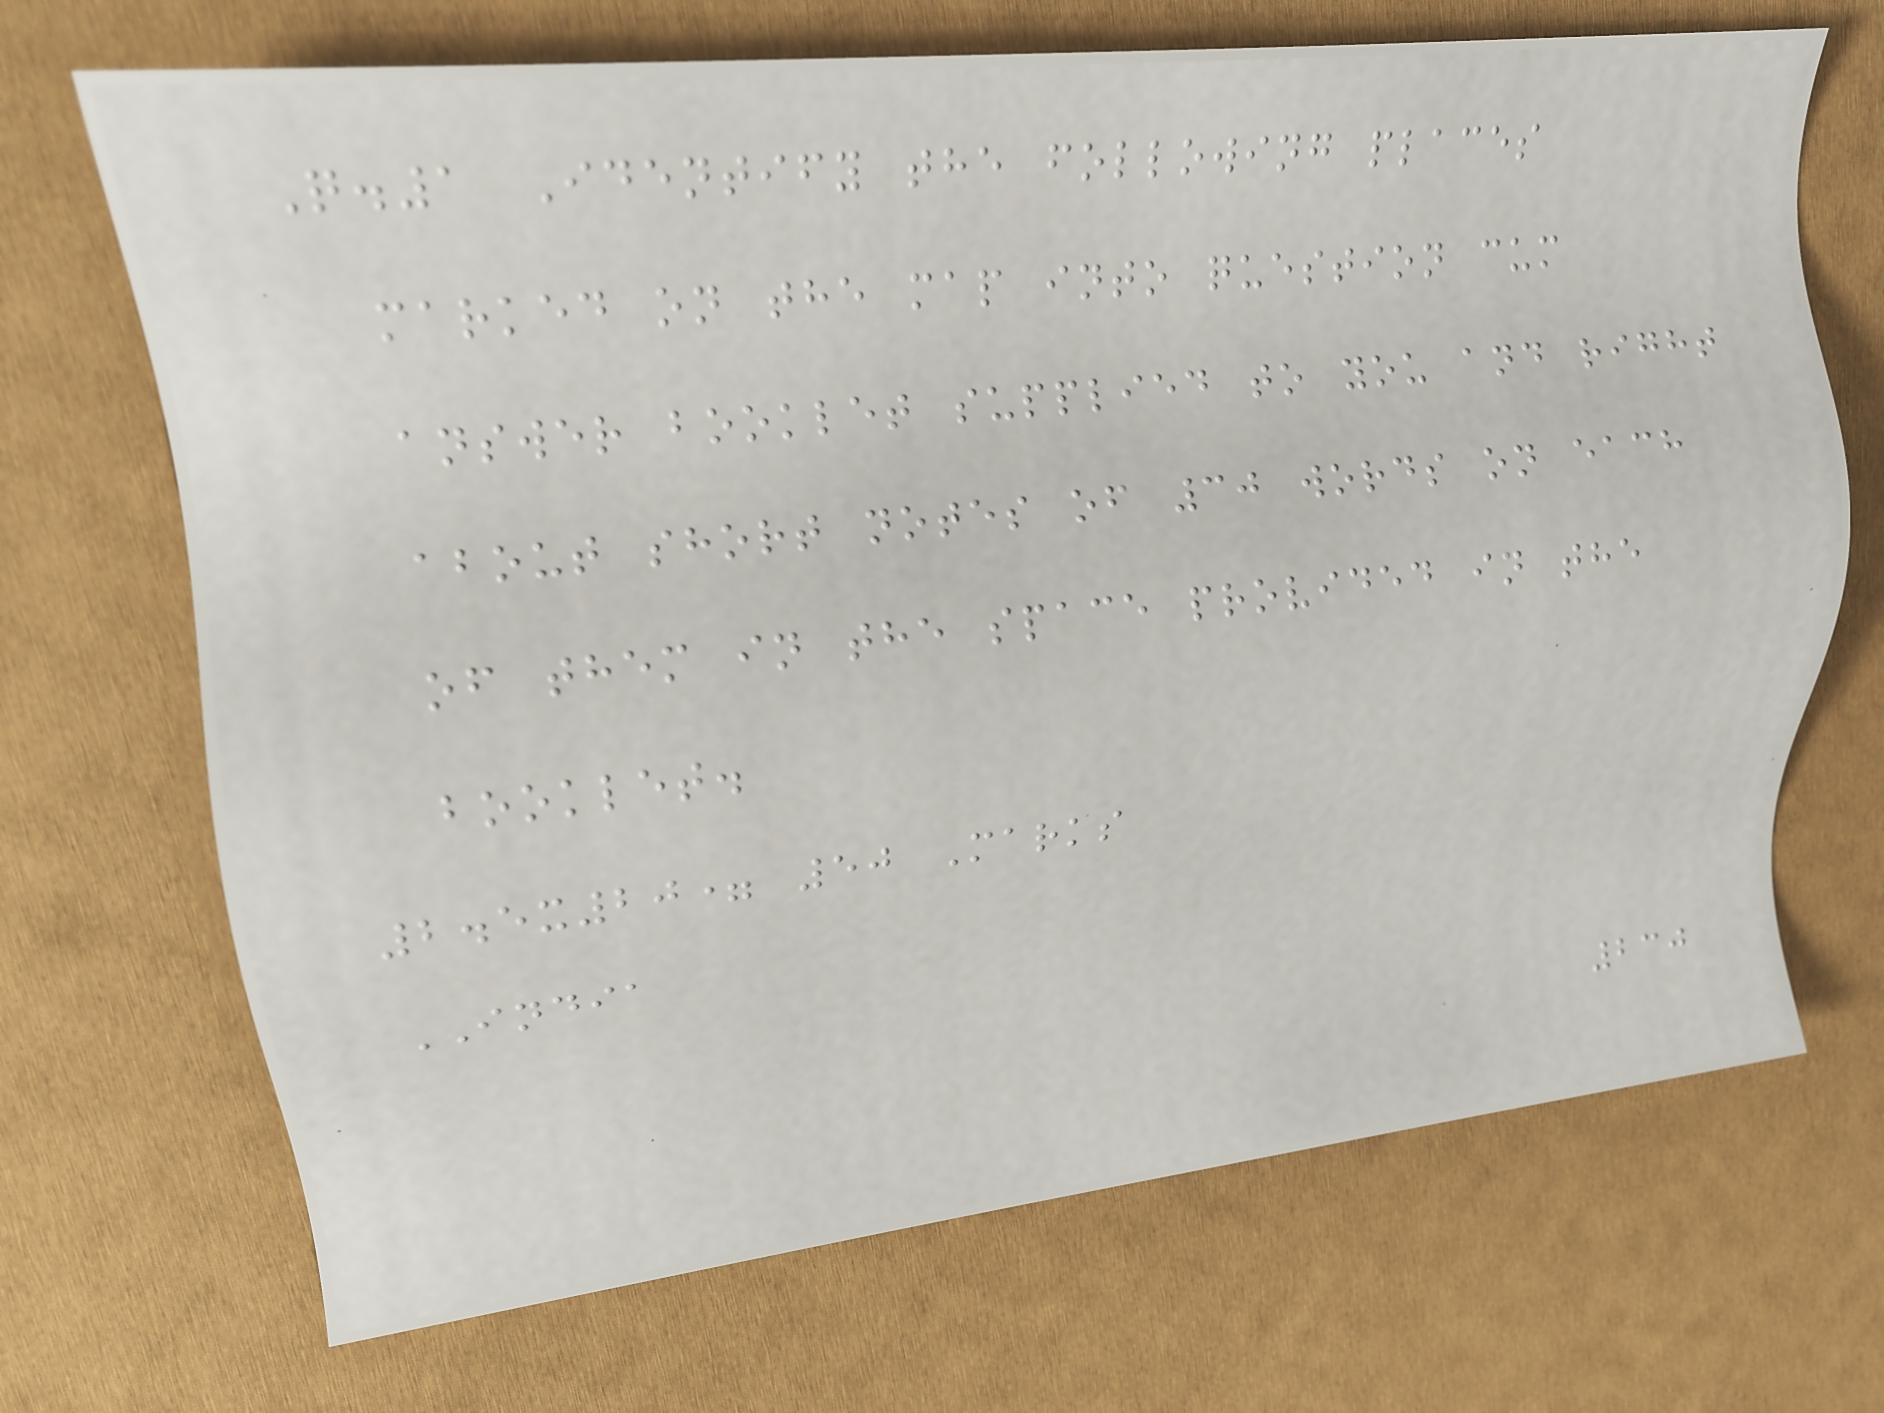Q.1 Identify the following places
marked on the map into question cum
answer booklet supplied to you and right
about short notes of 30 words on each
of them in the space provided in the
booklet.
2.5x20= 50 Marks
INDIA
230
